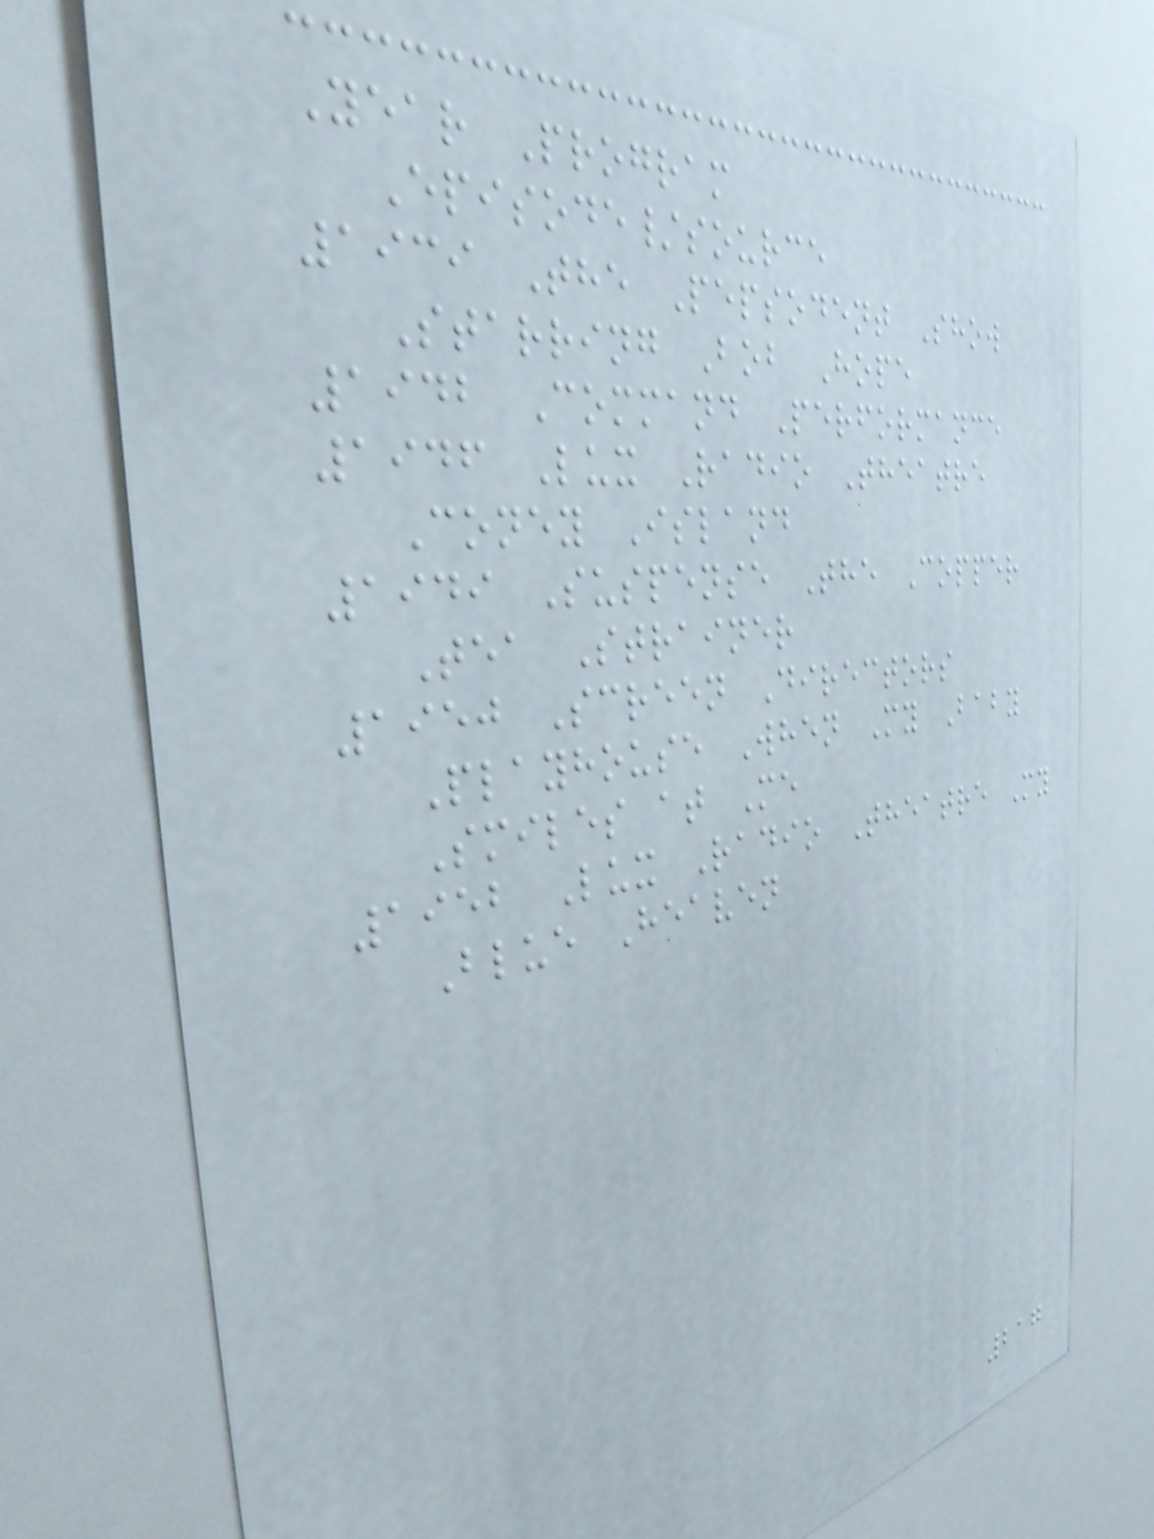Year Program
Episode/source
1939 The Pepsodent Show
Starring Bob Hope
1942 Command Performance
1946 Lux Radio Theatre
Coney Island
1949 Suspense The Copper
Tea Strainer
1950 Screen Directors
Playhouse When My Baby
Smiles at Me
1952 Lux Radio Theatre My
Blue Heaven
217
